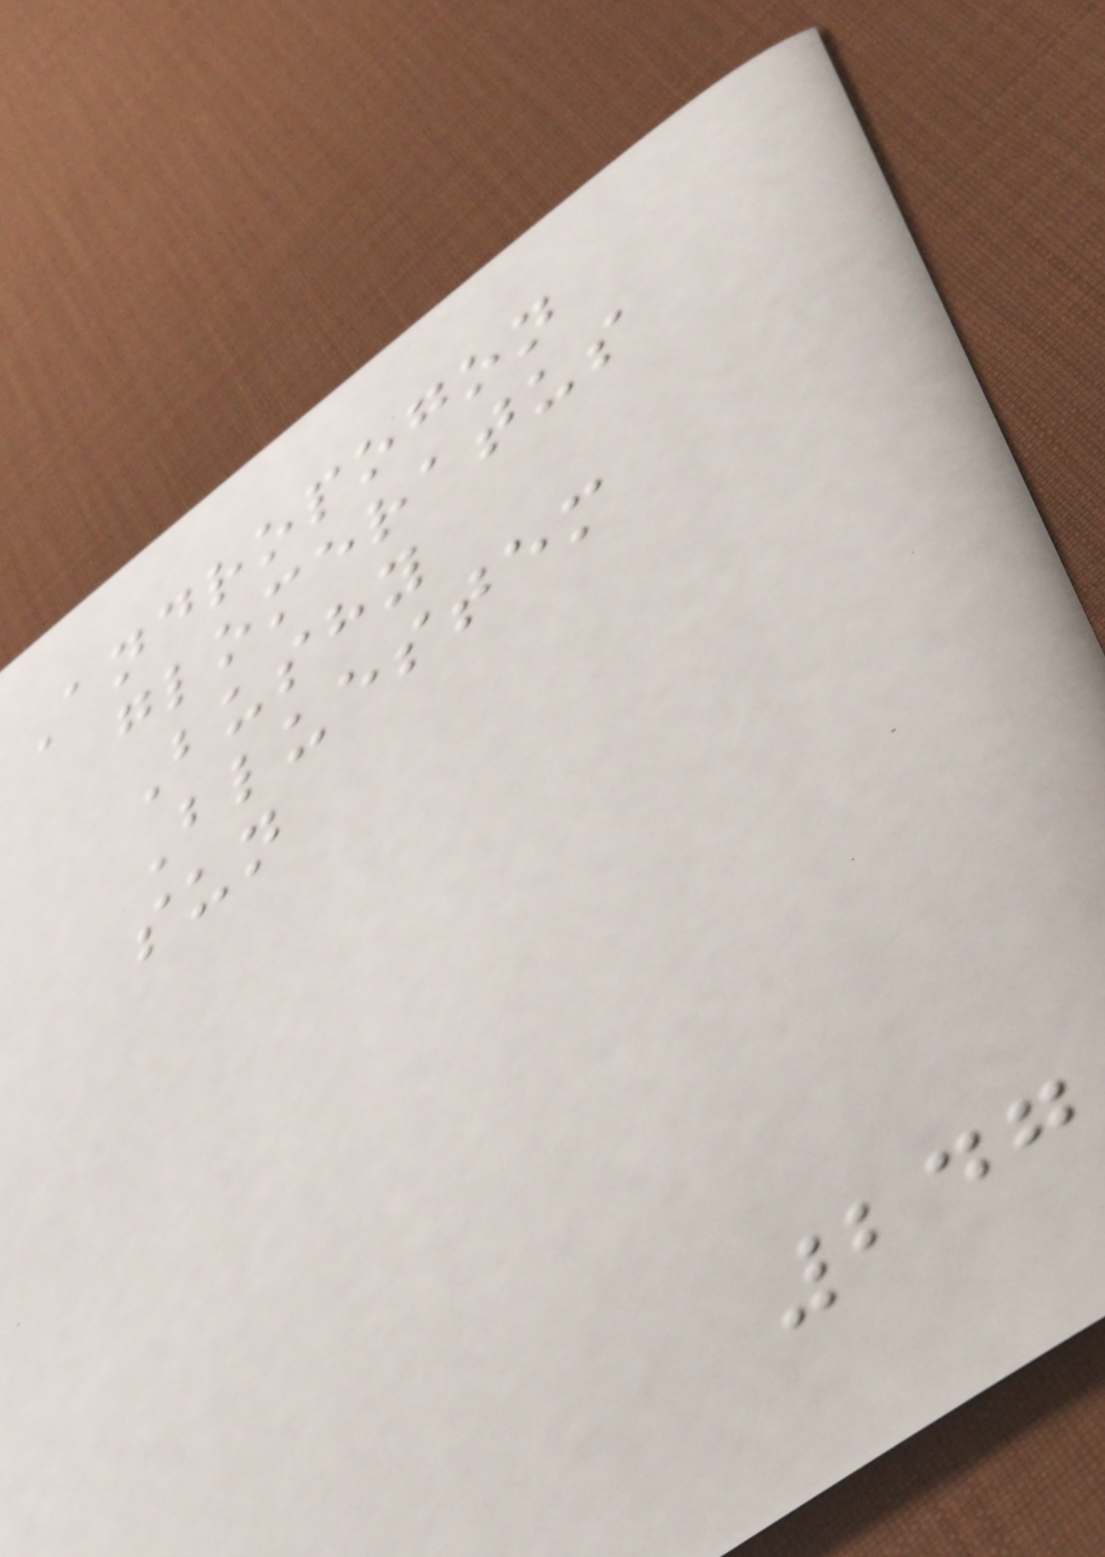Andropogon
glomeratus
Bushy
Bluestem
sun
247
